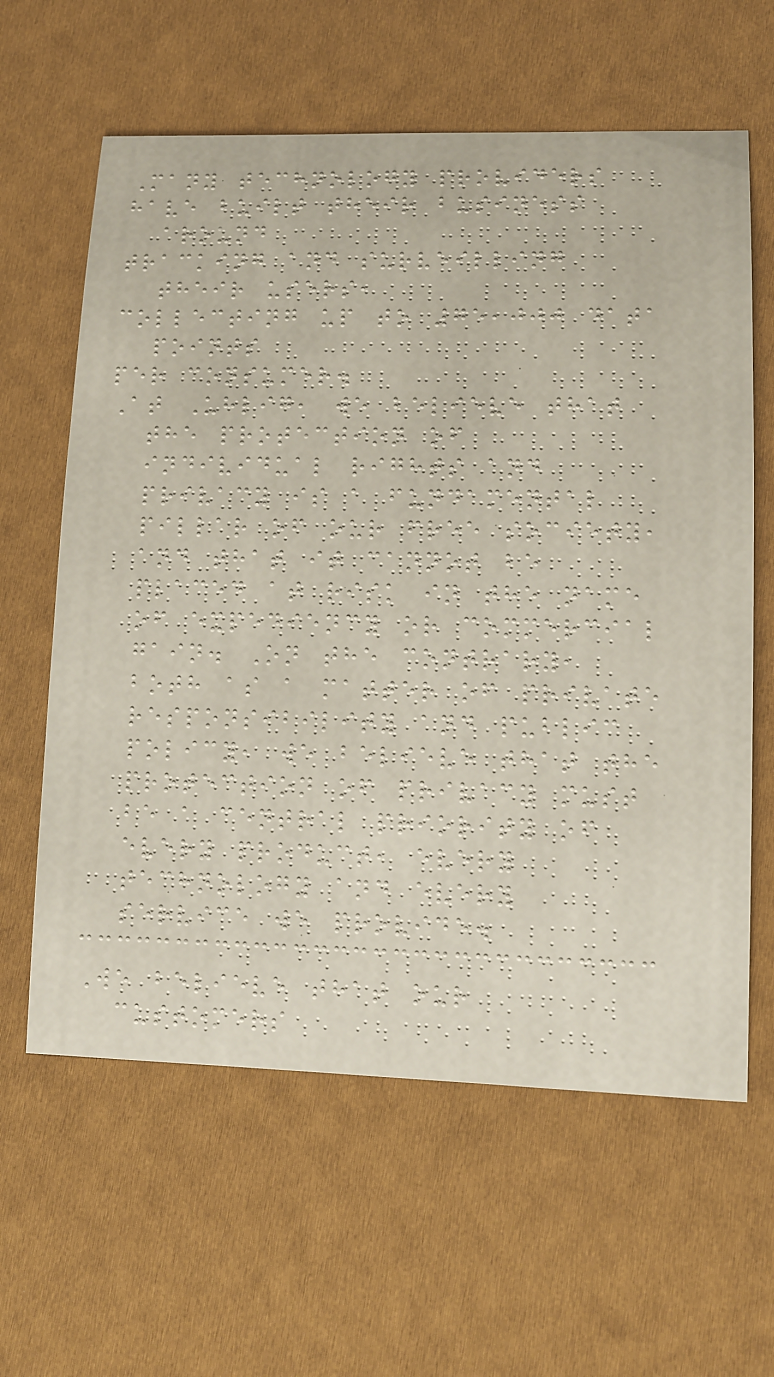Many technology providers
have built their business
around
tracking and surveilling
their users,
collecting up to 75,000 data
points
per consumer.
At Uhlig, we believe that
the protection of
individual rights and
privacy is a fundamental
pillar of our free society,
and that it cannot be
placed at risk in the name
of expediency or commercial
gain. On the contrary,
both as a matter of private
responsibility and public
policy, we believe that the
protection of privacy must
be a central priority of
every product, every
technology and every
service we provide.
We believe that our
customers
